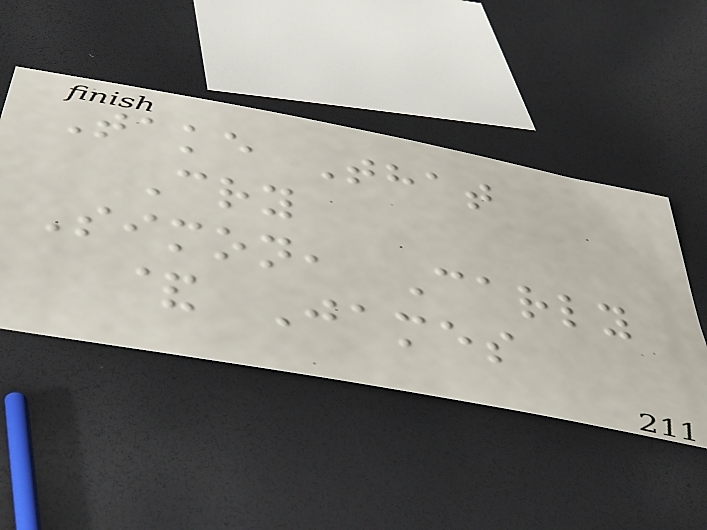Take That
Cry
Simon, Carly
& James
